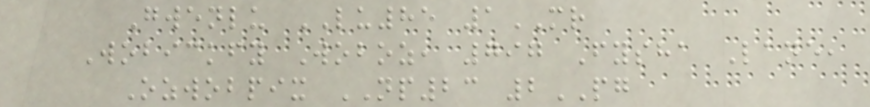Gwenlu LU85 1MR
Wobickfy Woboz, 797 Fysha Lane,
Ozwobpix NP23 2PG
